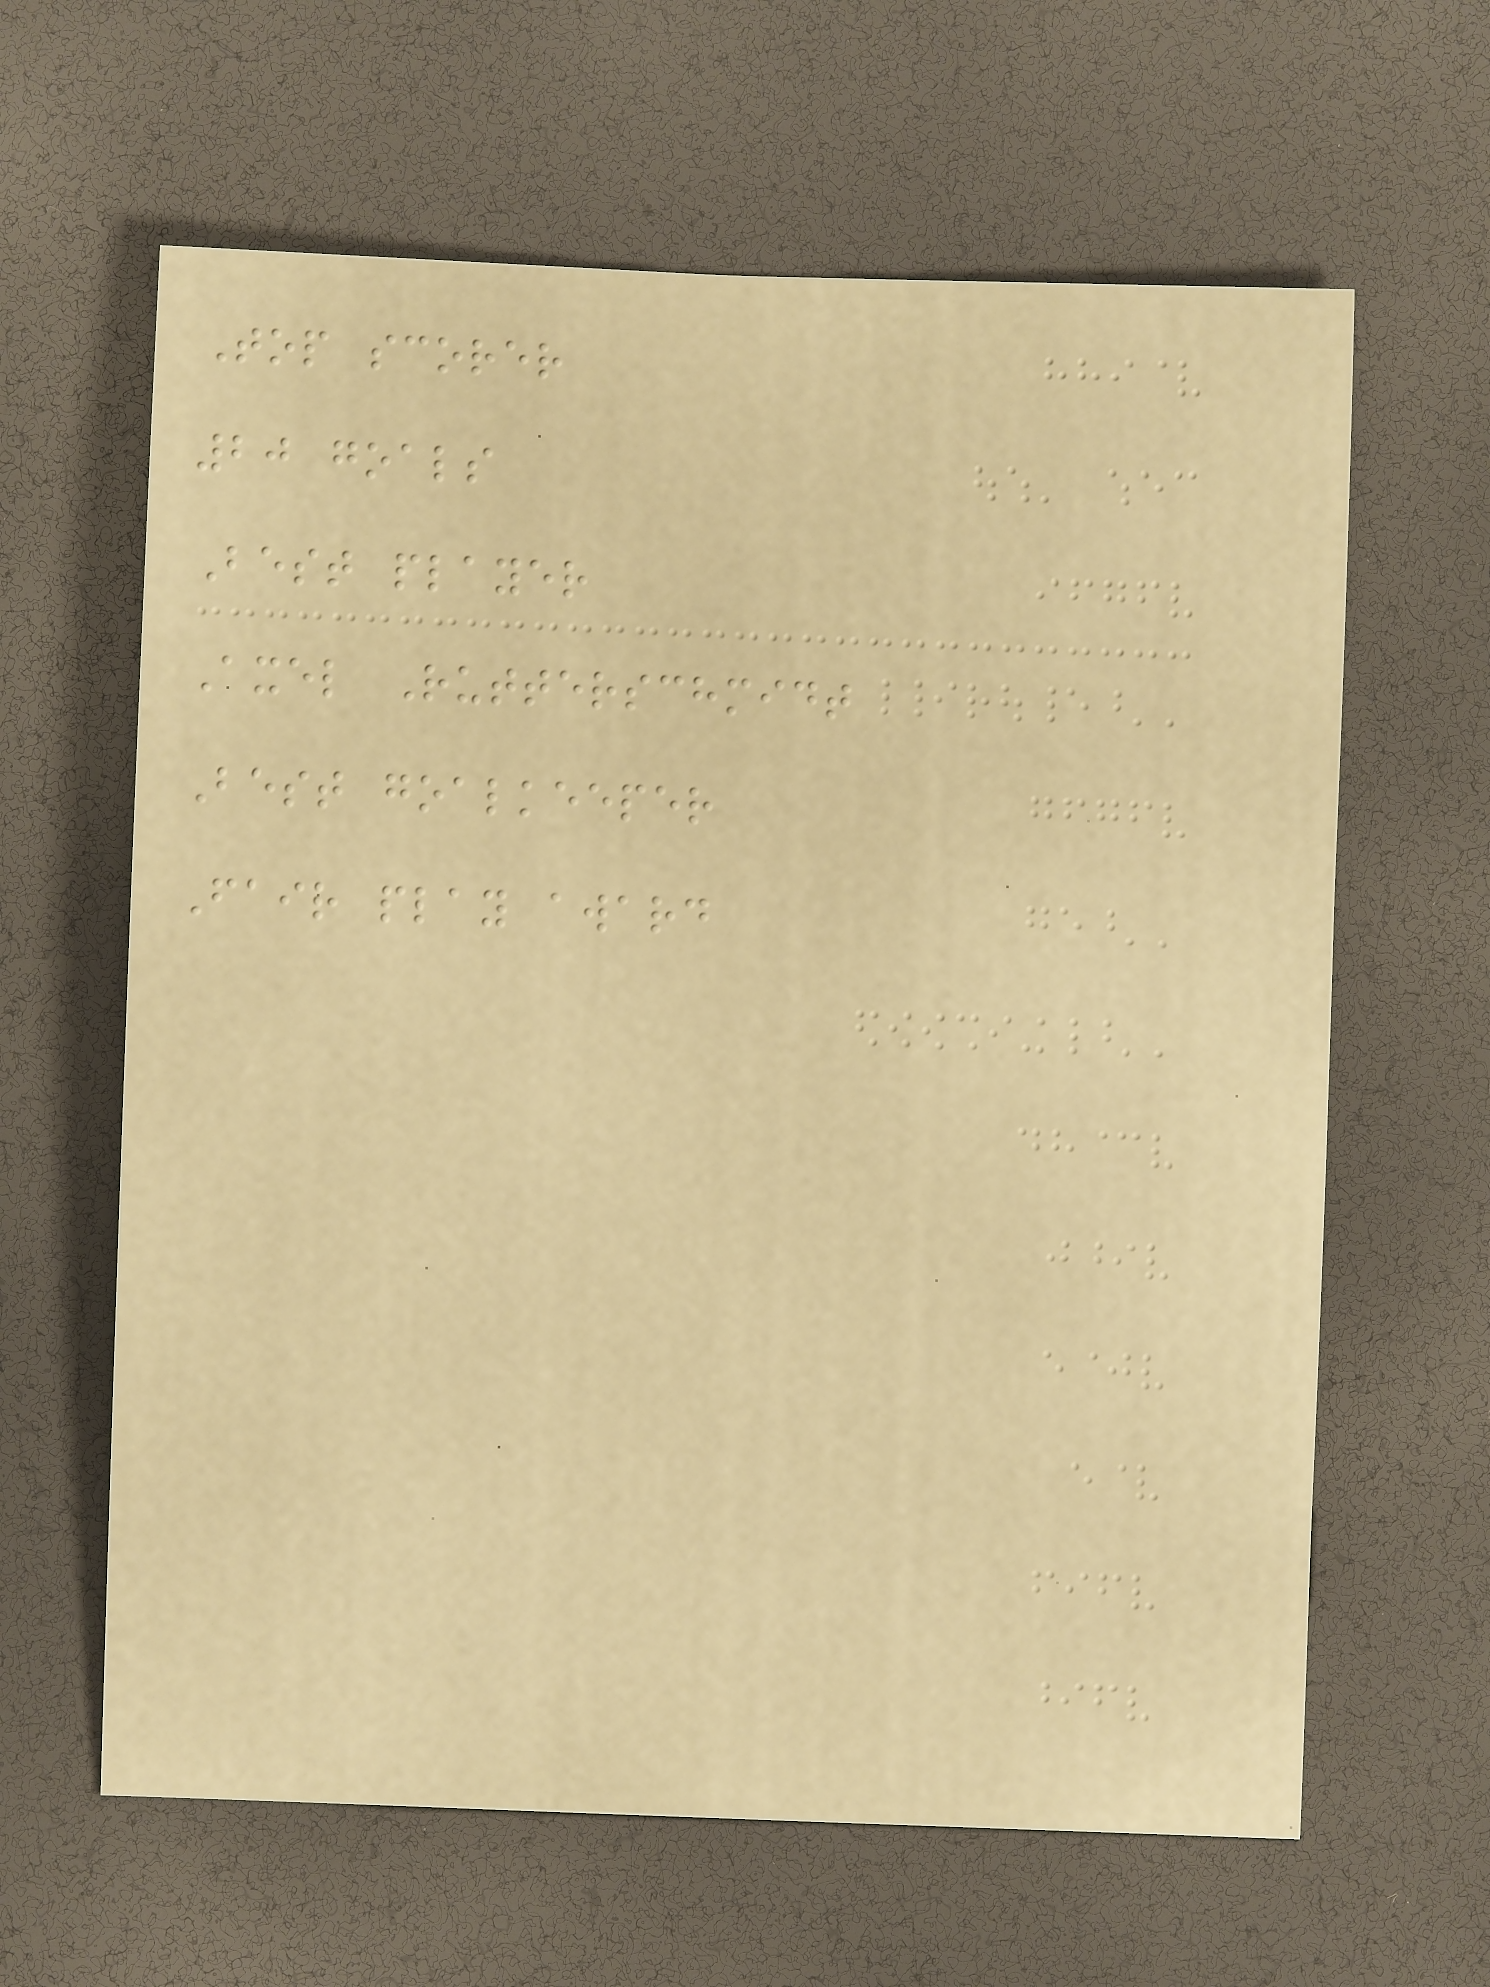Top scorer
20 goals
Best player
Axel Rutterschmidt
Best goalkeeper
Fair play award
